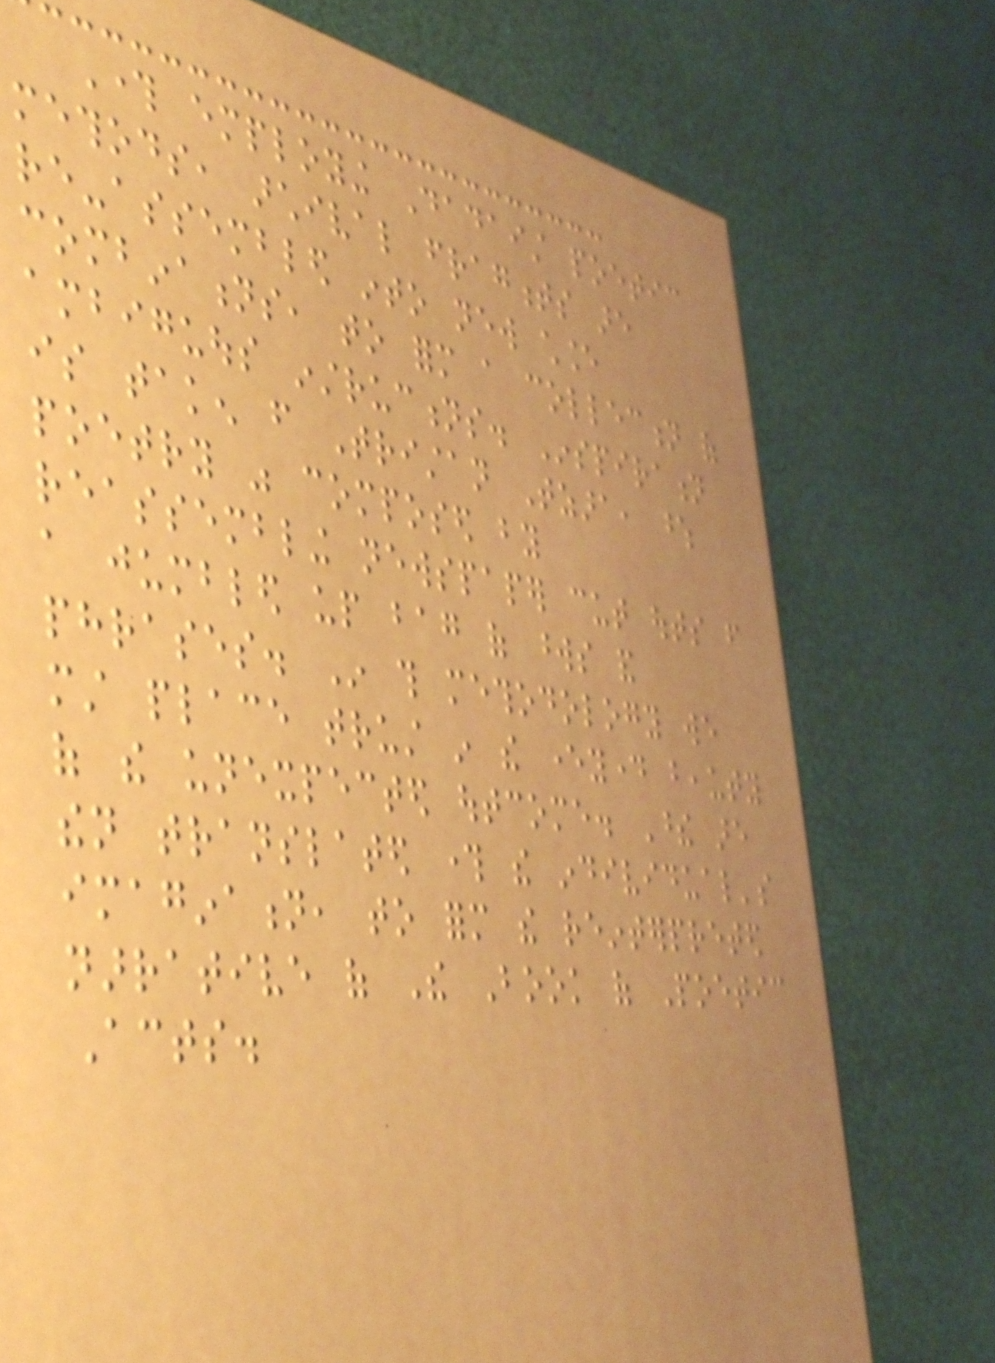Through employing Dadaist poetic
methods, archival fragments are
re-assembled into new chance
combinations, to form a collection of
ambiguous instructions. Inspiration
is taken from Tristan Tzara, whose
poetry was composed by
reassembling newspaper cut outs from
a jumbled up bag of words and
phrases. In this methodology we
must place trust in the everyday beauty
of the unexpected outcome. These are
then translated through the individual's
imagination, to form the reinterpreted
narrative of The Book of Poetic
Acts.
